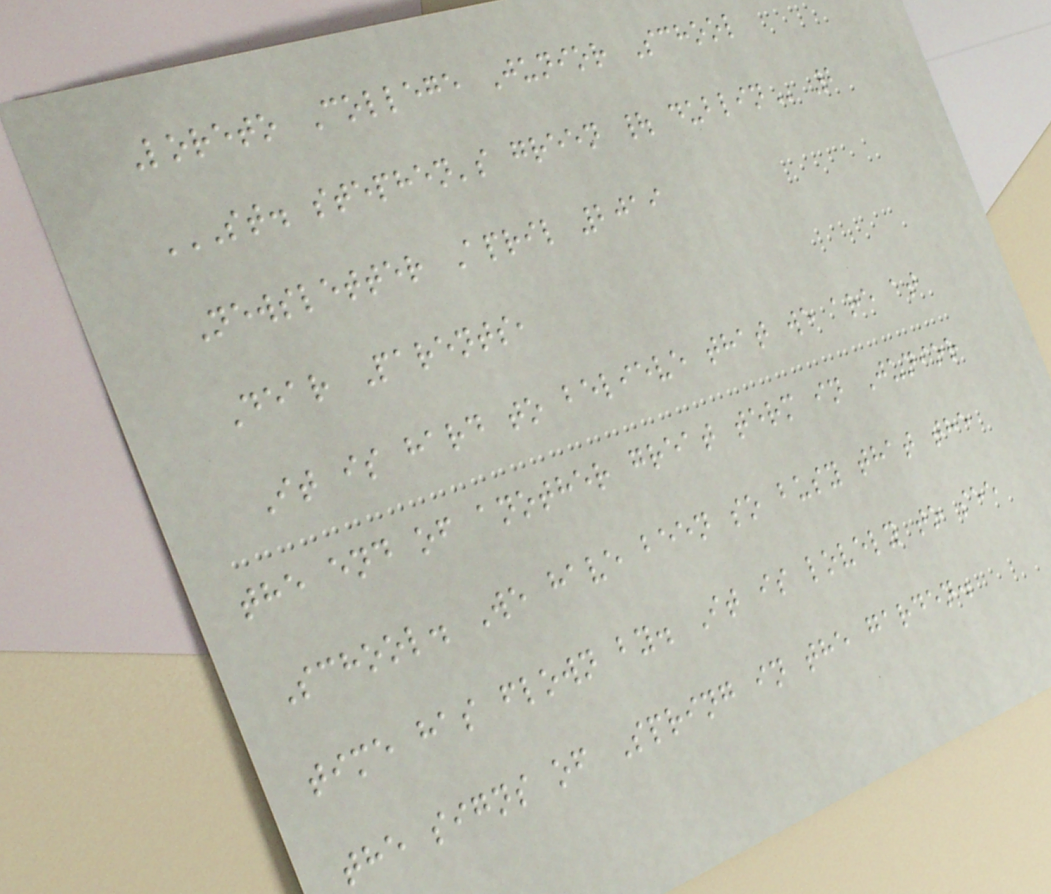Loreto College Junior School
ST. STEPHEN'S GREEN | DUBLIN 2
Newsletter April 2019
Dear Parents,
It is hard to believe that we are at
the end of another great term in Junior
School. We have been so busy that the
time has flown by. It is lovely to see
the signs of Spring in the garden.
